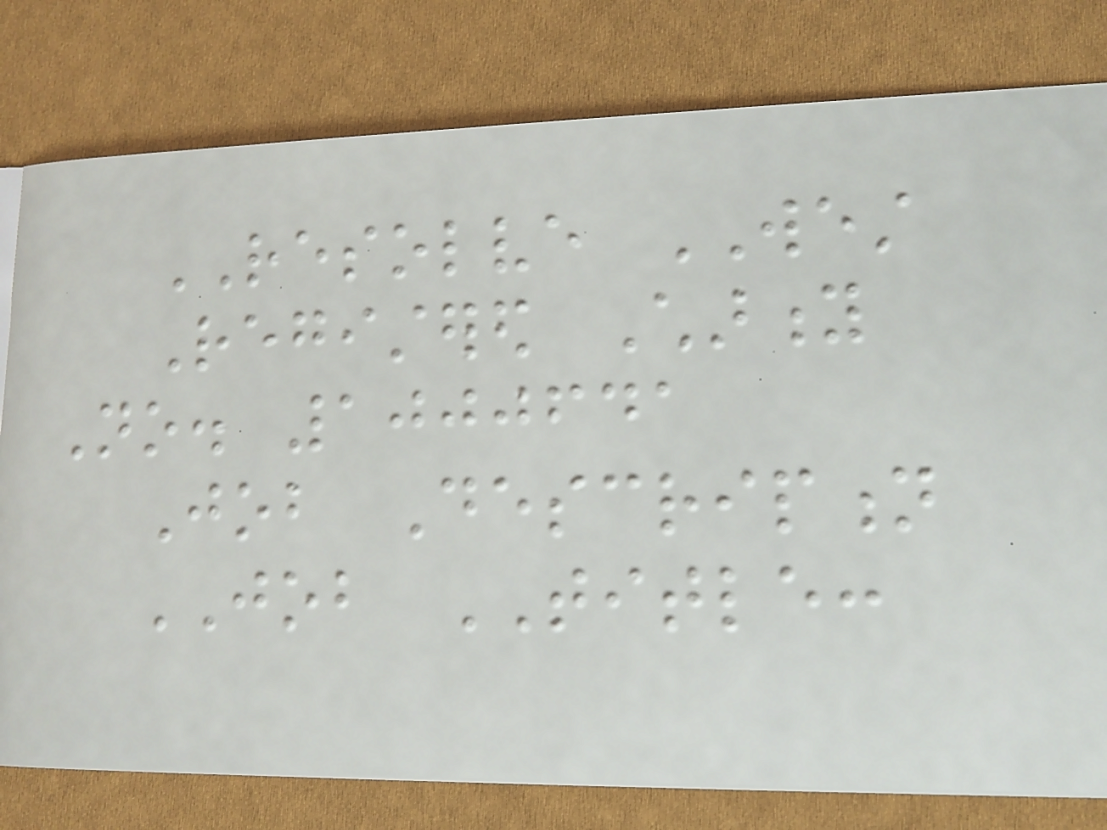RESOLVE WEST
Registered Charity
No. 1000641
Job Description
JOB TITLE:
